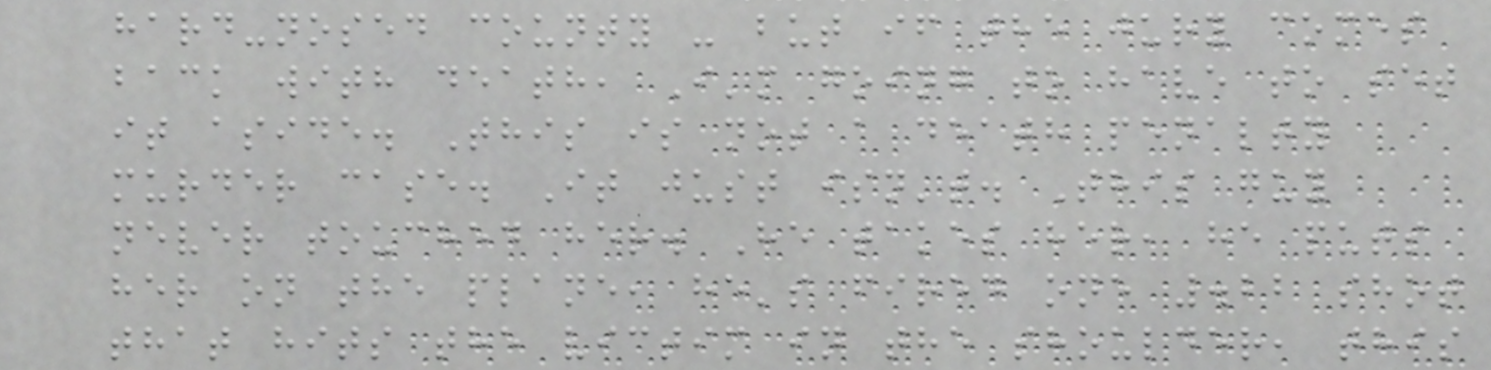hard-nosed county - but if the jury comes
back with death, I'm going to have to set
it aside. This is not a death penalty
murder case. It just isn't. This guy
never touched her. He takes her, he puts
her on the plane, he's fired one .22 shot
that hits the victim in the shoulder, this
